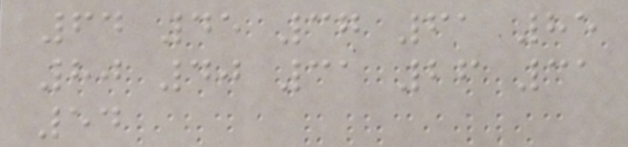64 45 37 61 85
80 40 31 26 31
54
